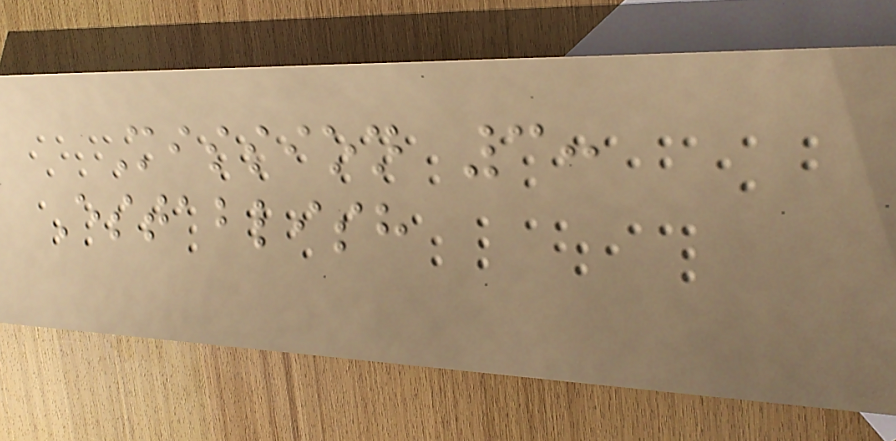Mission 3:
Establish
